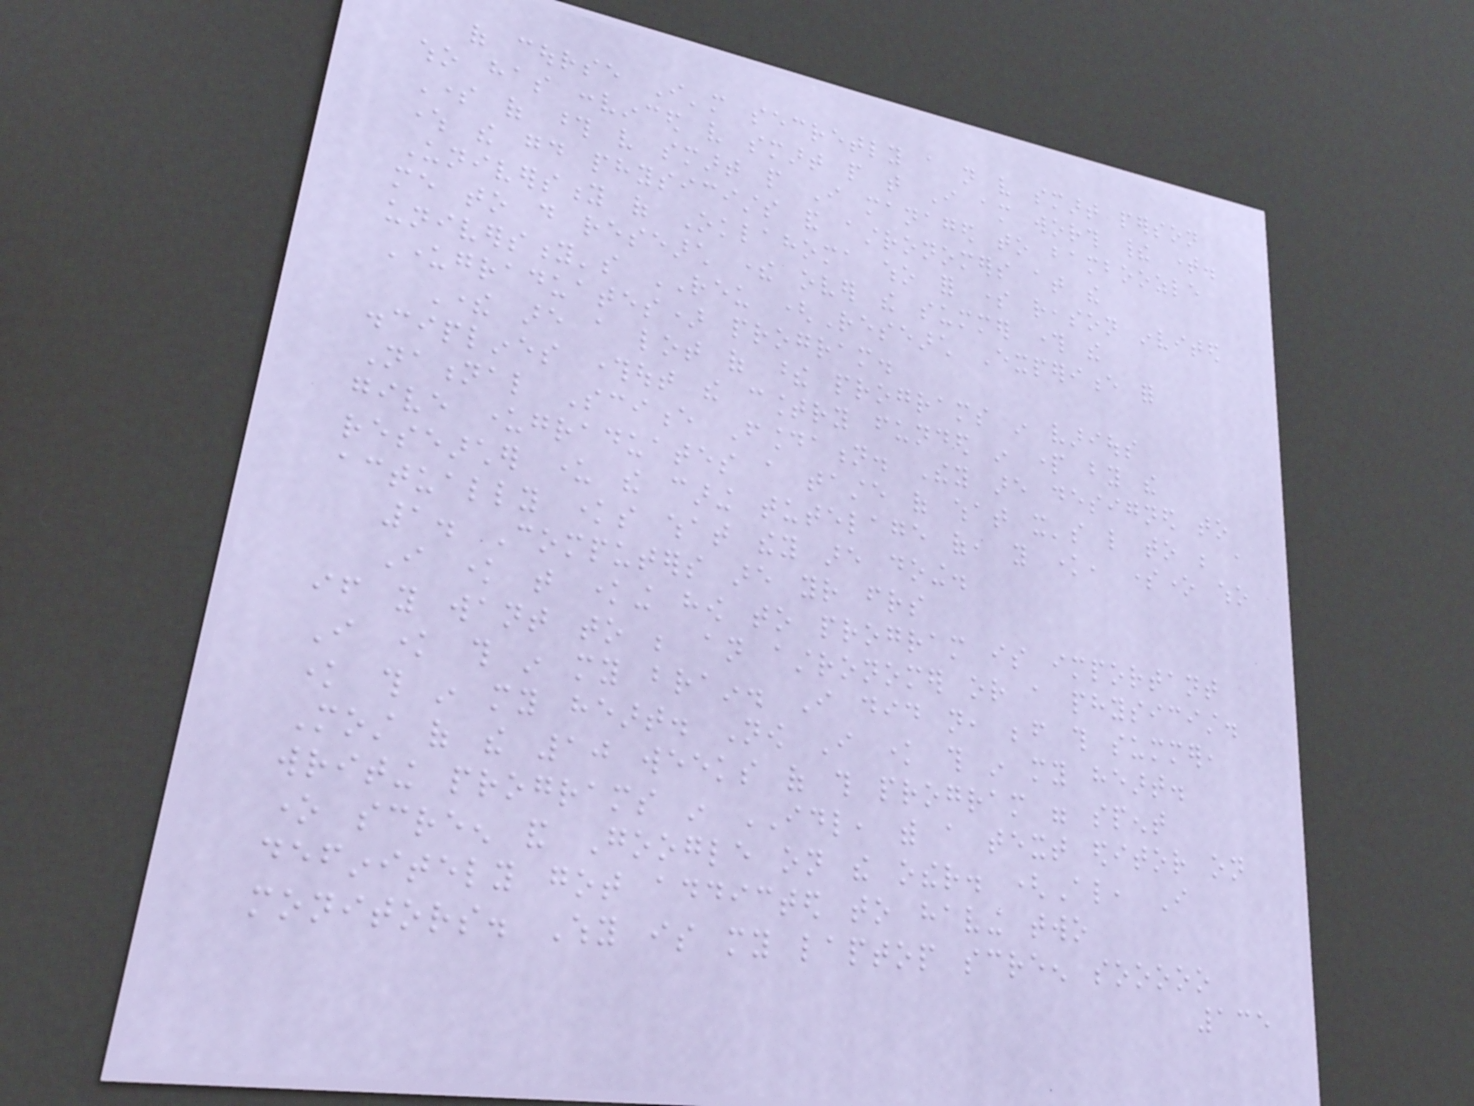of course I'm secretly a not very smart person
who has convinced very smart people that I am worth their time.
Some of those very smart people I managed to bamboozle
where the good physicists and astronomers at the
University of Oklahoma who for some reason invited
me to do research there over the summer through the
university's REU (Research Experience for
Undergraduates) program.
There are a lot of these programs in various
disciplines throughout the country funded in part by the
National Science Foundation. They are designed to
give undergraduates a taste of what it's like to be a
researcher under the caring tutelage of, you know, someone who
actually knows what they are doing.
1. Computers are your friends
I know that knowing how to program is important
if you want to be an astronomer or a physicist.
I know this in my brain. I did not, before this summer,
know this in my heart. Now I know this in my heart.
Most of the 10 weeks of this program were spent
writing programs in IDL, with a text editor on
one screen and Google on the other. (Also, I
definitely got addicted to having two
monitors. Why is my laptop screen sooooo
135
